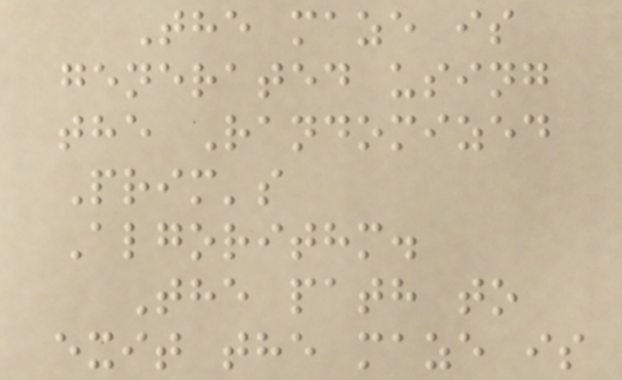The maze is
generated using
the Randomized
Prim's
Algorithm.
The path to
exit the maze is
